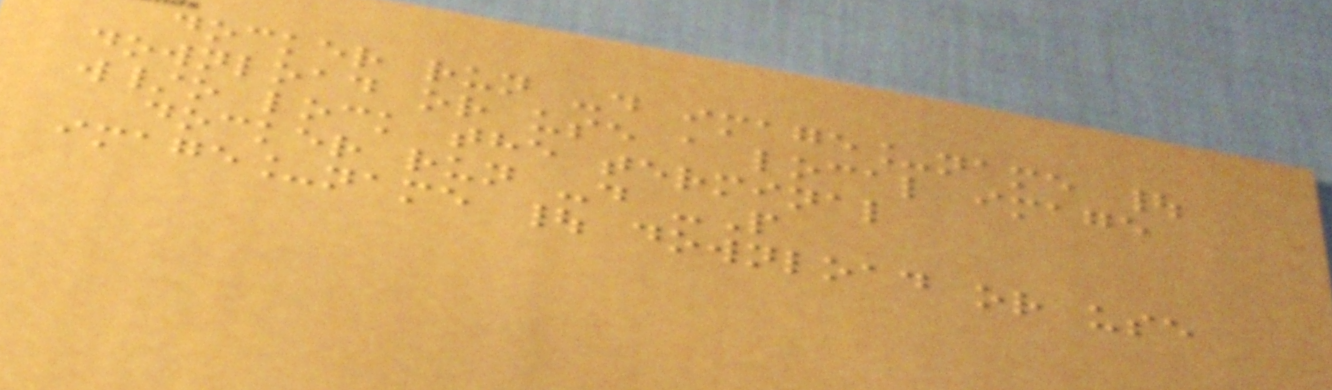docker run -d image_name |
download or use a local image
w/o lock the terminal
docker run -d -P
image_name | download or use
